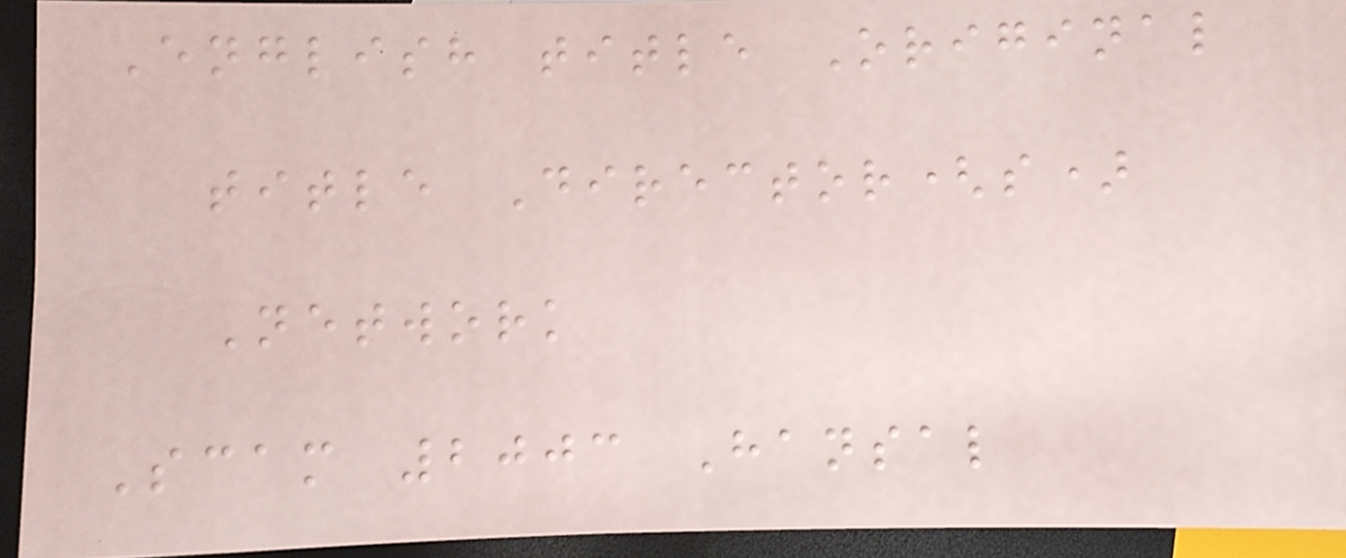English title Original
title Director(s)
Network
Scam 2003 Hansal
